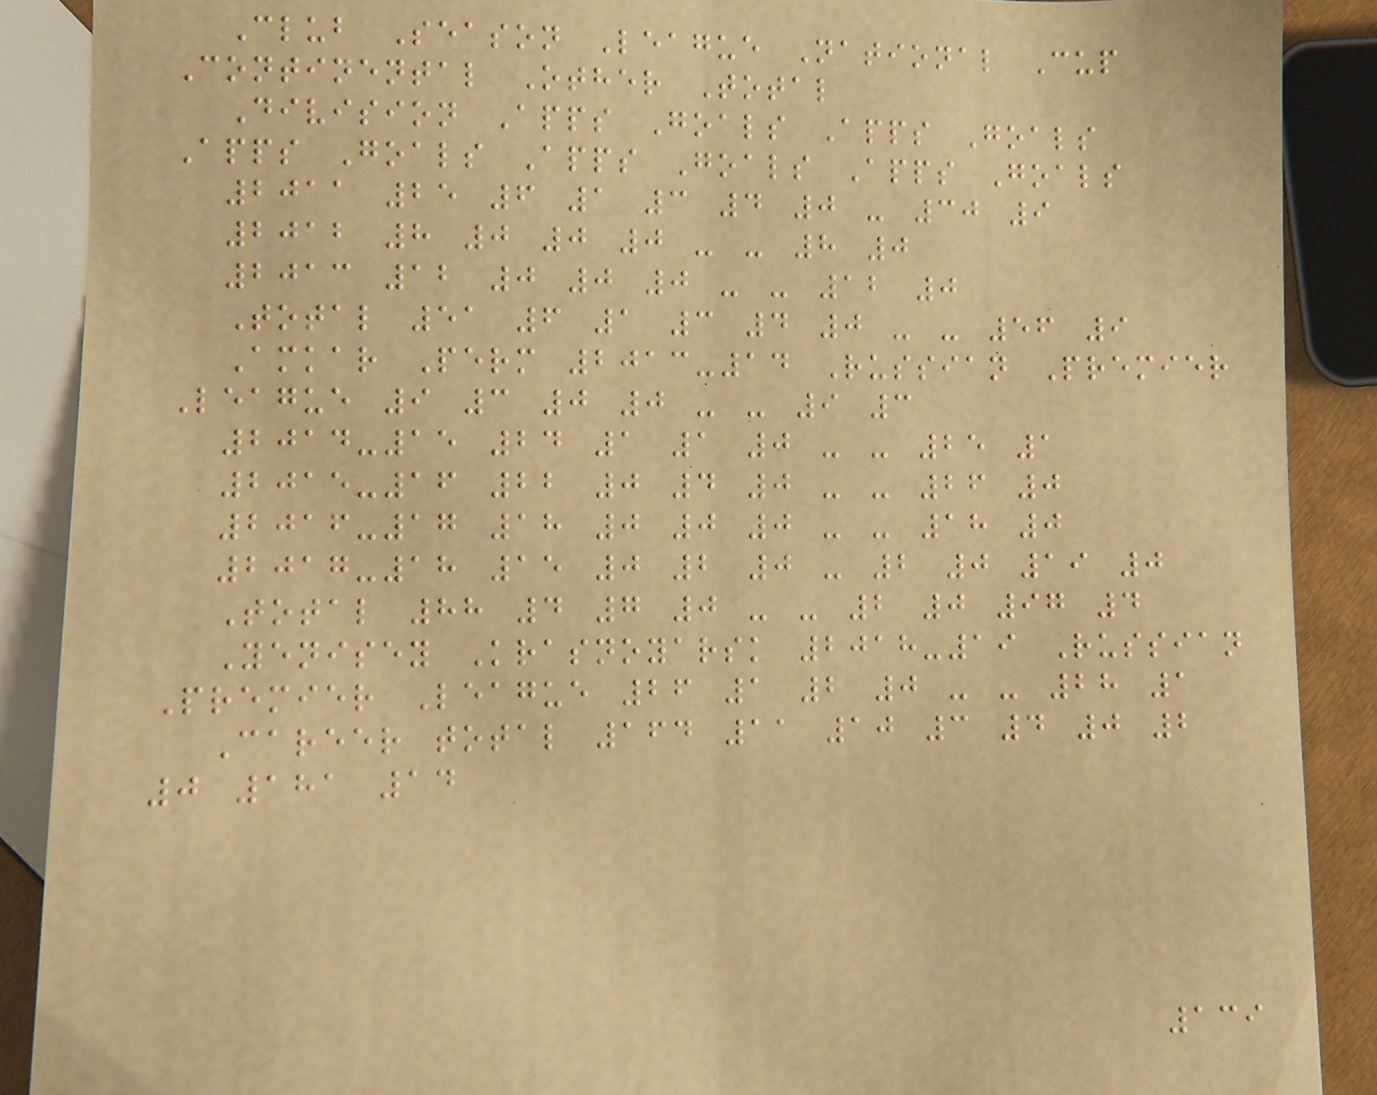Club Season League National Cup
Continental Other Total
Division Apps Goals Apps Goals
Apps Goals Apps Goals Apps Goals
2011 25 6 1 3 4 0 - 30 9
2012 8 0 0 0 - - 8 0
2013 12 0 0 0 - - 12 0
Total 51 6 1 3 4 0 - - 56 9
Amkar Perm 2013-14 Russian Premier
League 9 3 0 0 - - 9 3
2014-15 24 1 1 0 - - 25 1
2015-16 22 0 4 0 - - 26 0
2016-17 18 0 0 0 - - 18 0
2017-18 15 0 2 0 - 2 0 19 0
Total 88 4 7 0 - - 2 0 97 4
Yenisey Krasnoyarsk 2018-19 Russian
Premier League 26 1 2 0 - - 28 1
Career total 164 11 10 3 4 0 2
0 181 14
139
